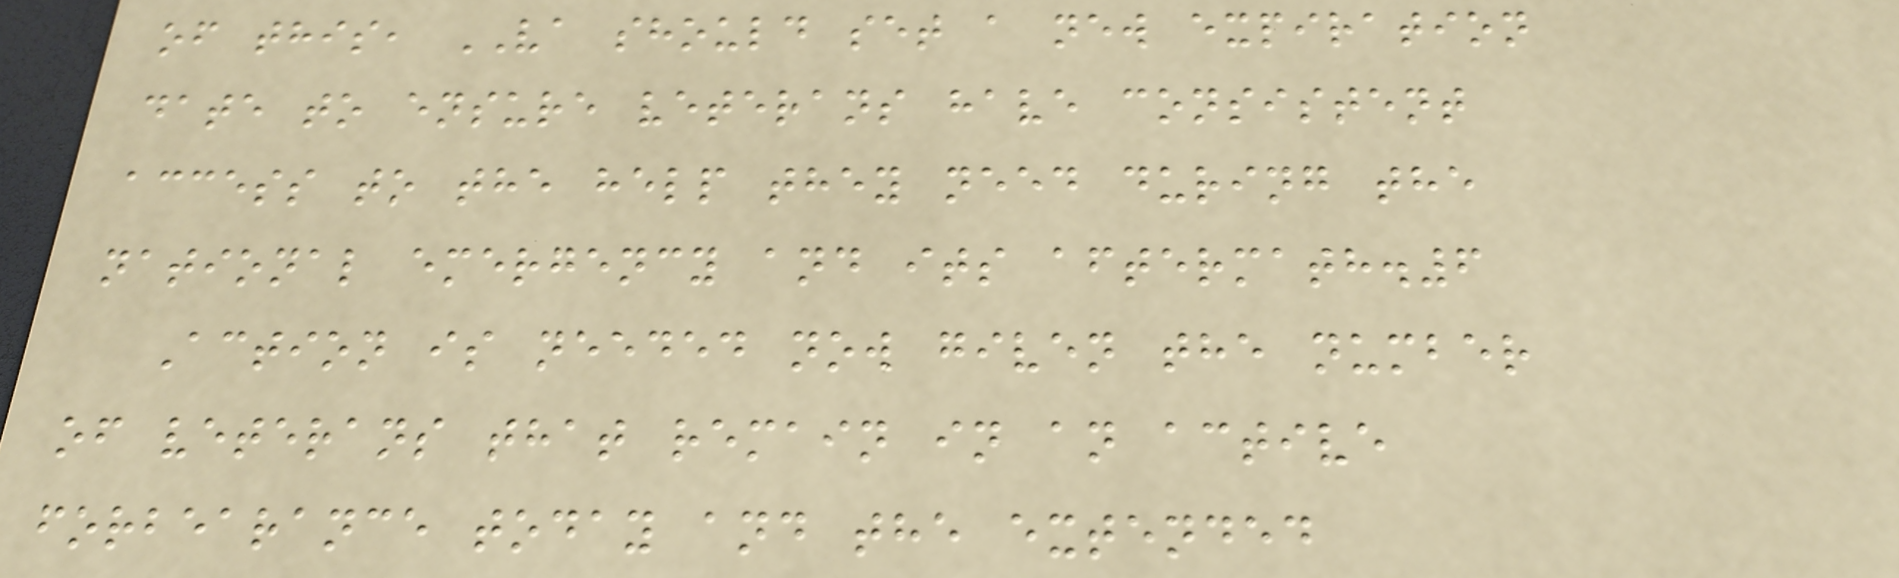of this, VA should set a new expiration
date to ensure veterans have consistent
access to the help they need during the
national emergency and its aftermath.6
Action is needed now given the number
of veterans that remain in an active
forbearance today and the extended
